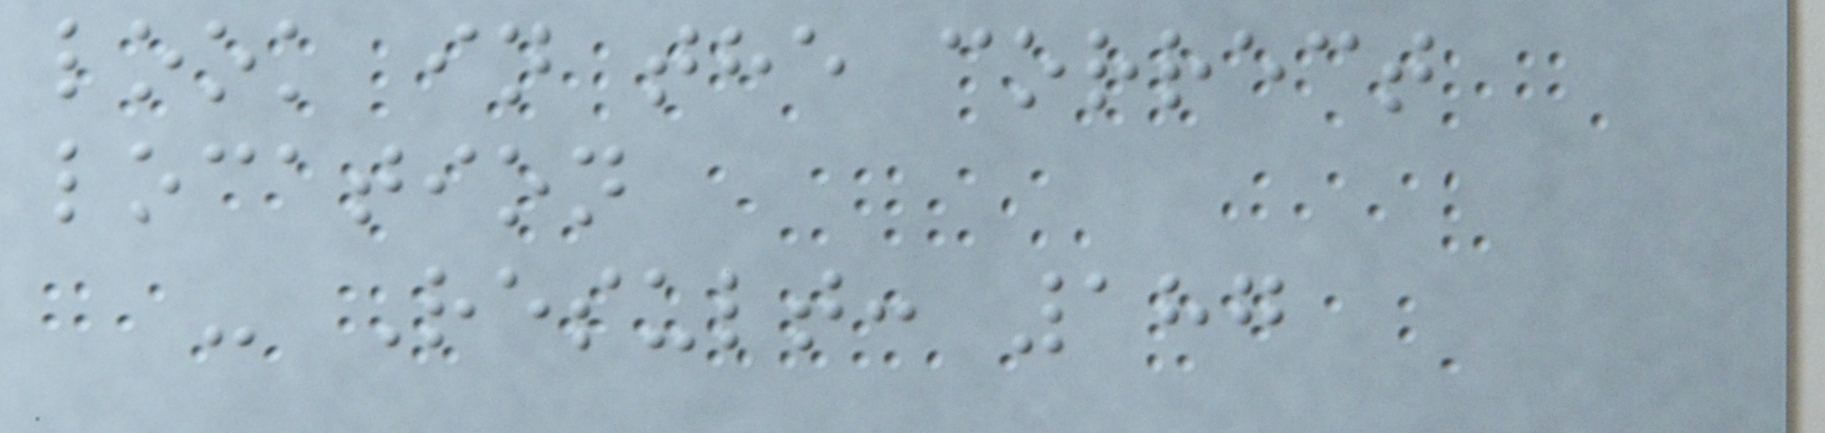look in the correct
location
- Result: 187
